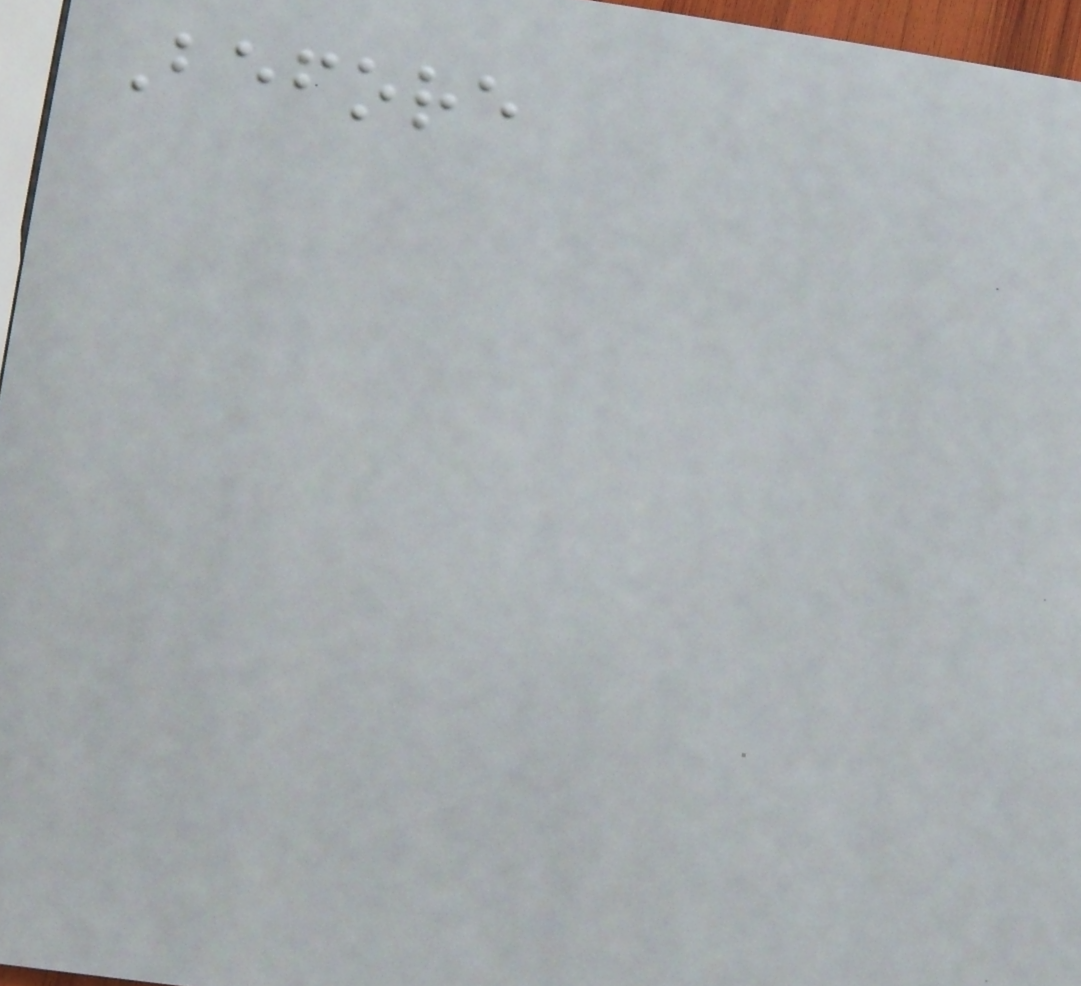Before
